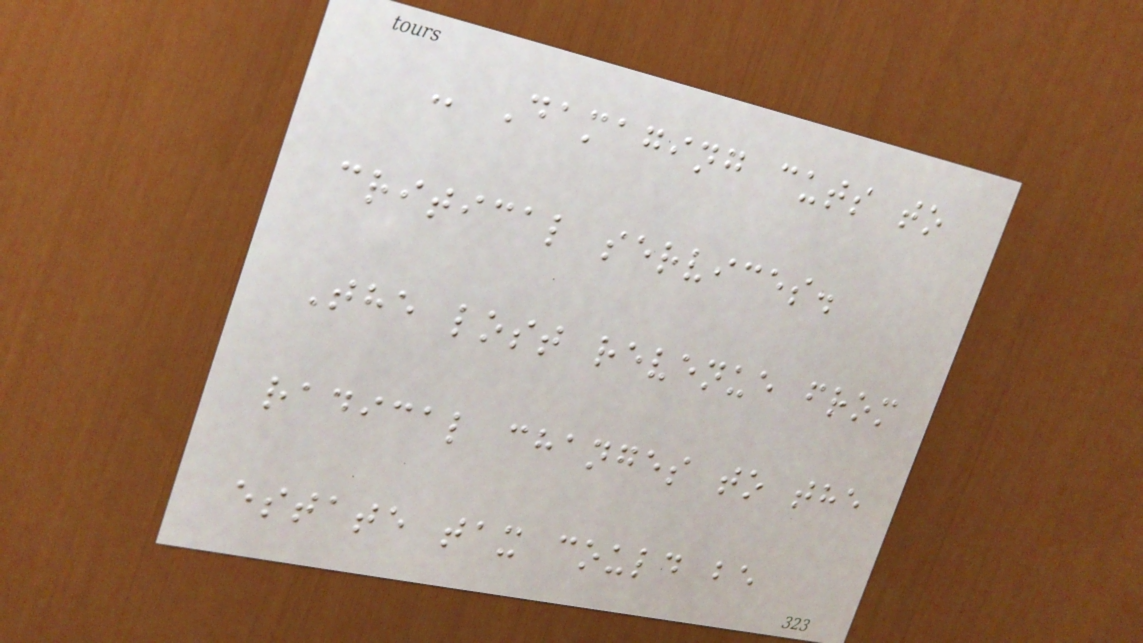- Damaging cuts to
critical services.
The lost revenue from
radical changes to the
estate tax could be
